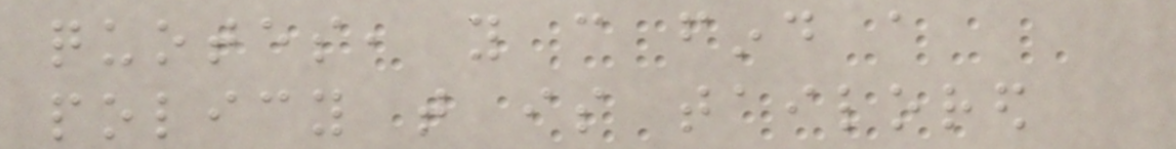quotes, you can find a
policy that is tailored
